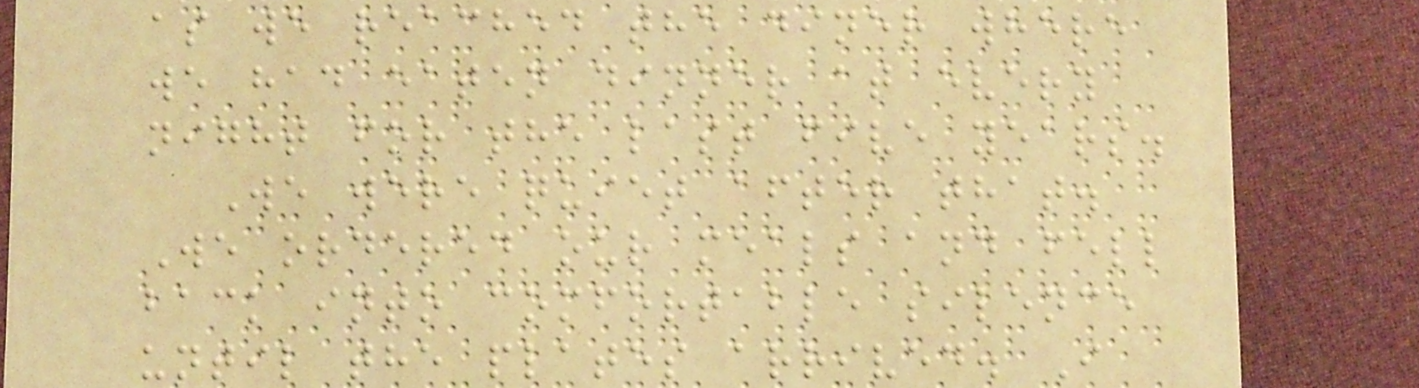as we reached the diner where
we had eaten dinner at every
night for the last five years.
We were quiet after that.
We ordered our meals and fell
back into comfortable silence
until the plates arrived. I
